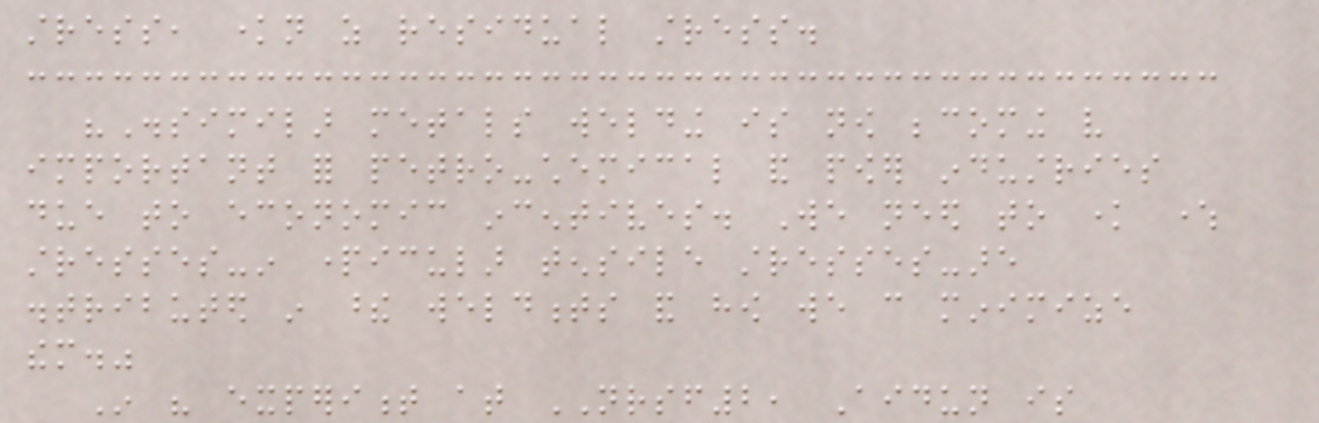stress, known as residual stress.
"Dissimilar metals welding is now becoming very
important for petro-chemical and power industries
due to economic incentives. We need to know where
stresses-in particular tensile stresses-are
distributed in these weldments and how we can minimize
them."
In his experiment at NRSF2, Aidun is
